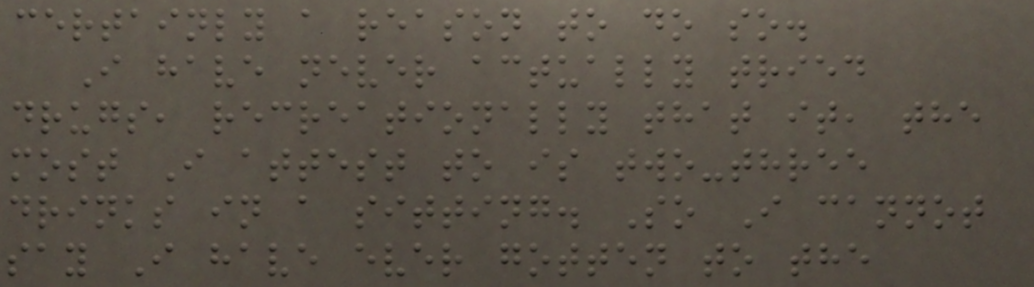certainly a reason to do so.
I have never actually tried
drugs, recreationally that it, the
most I attest to is two-three
drinks in a sitting. So I cannot
say I have ever gotten to the
